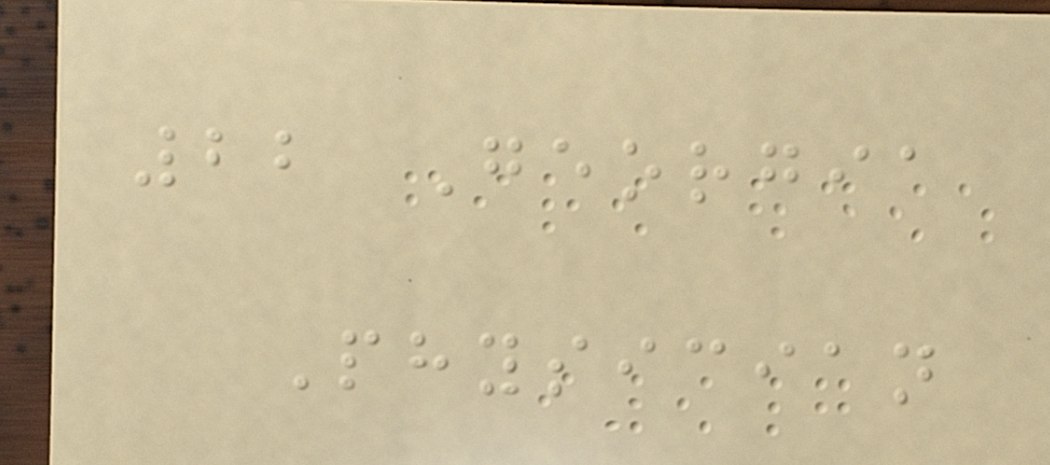22 Georgia
Physician
